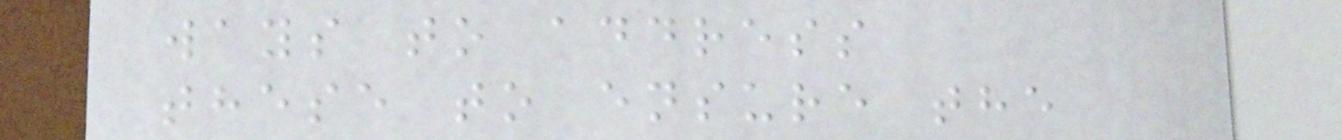ways to address
these to ensure the
